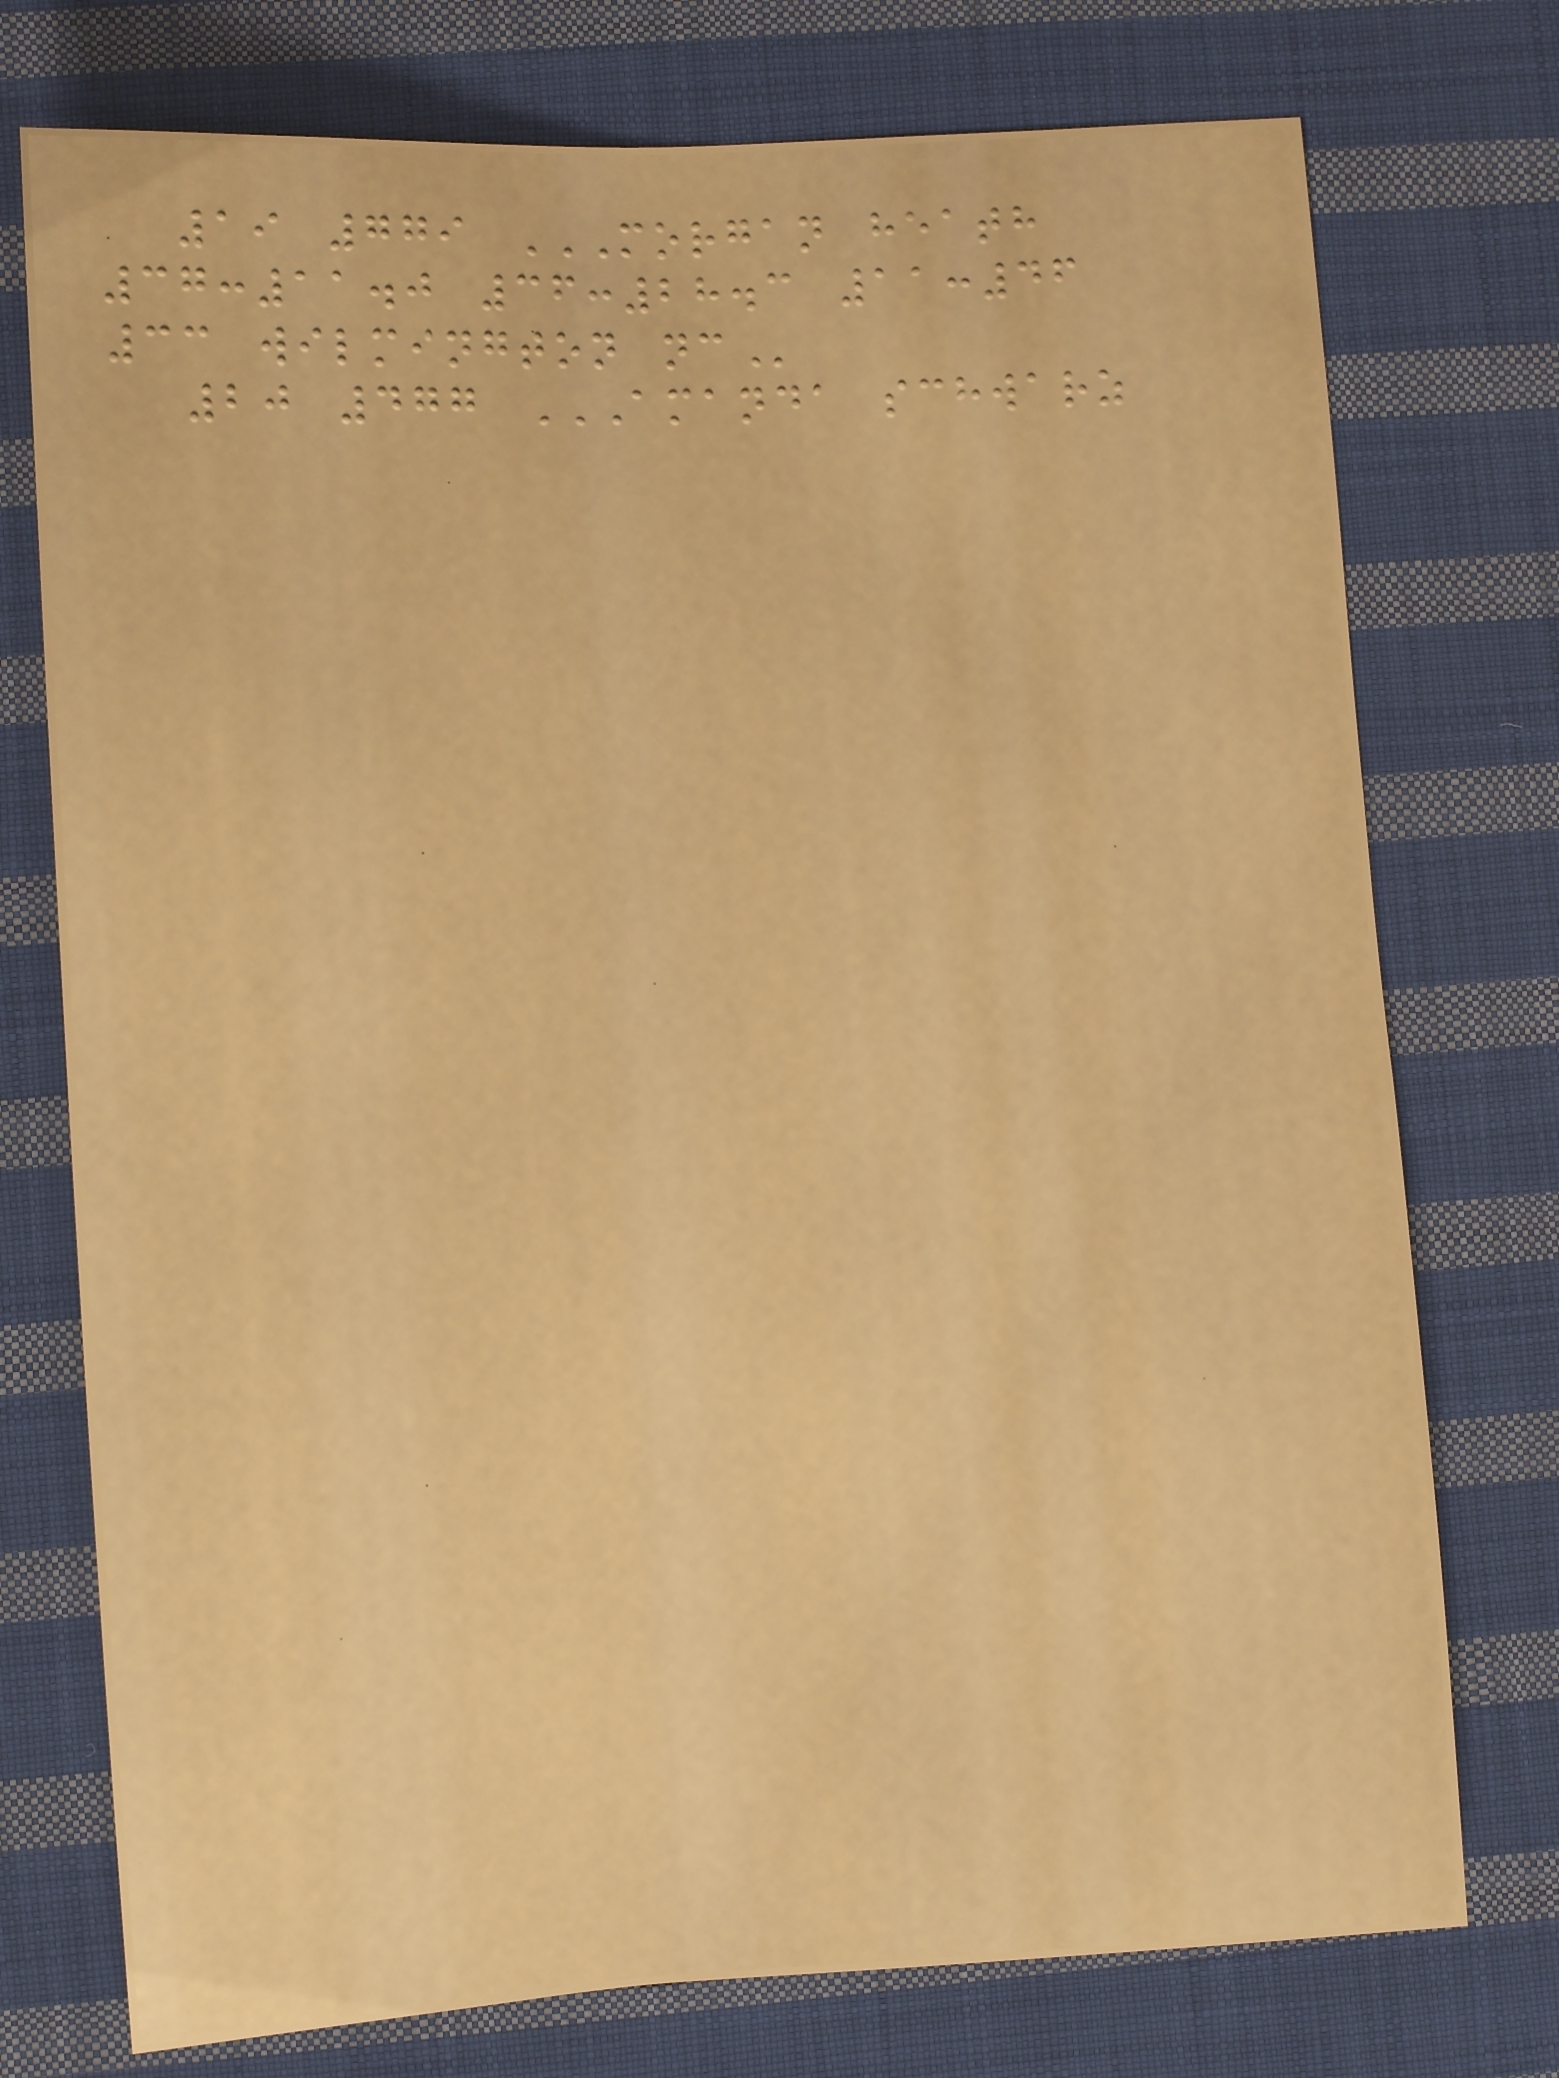19 779 MORGAN HEATH
37:11.0 36:28.3 11:46
33 WILMINGTON NC
20 477 AMANDA SCHWARZ
